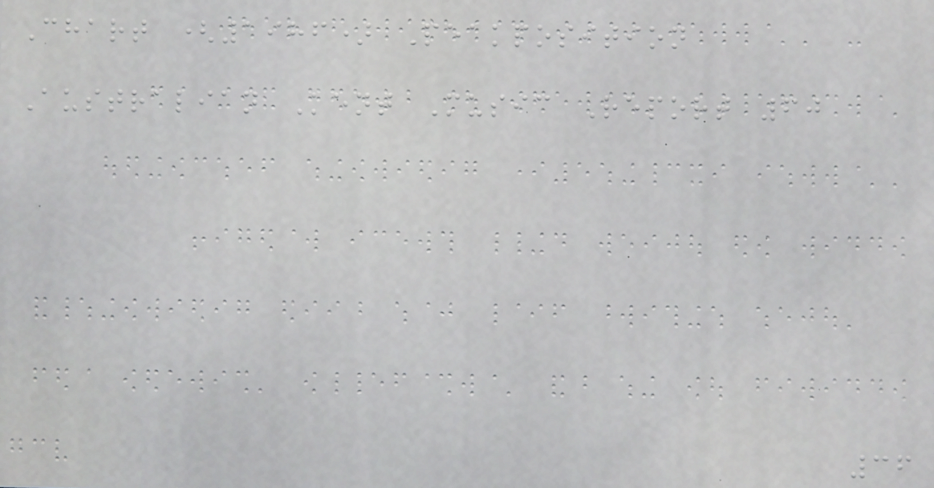Chart (1986) Peakposition
Australian Kent Music Report 60
36
